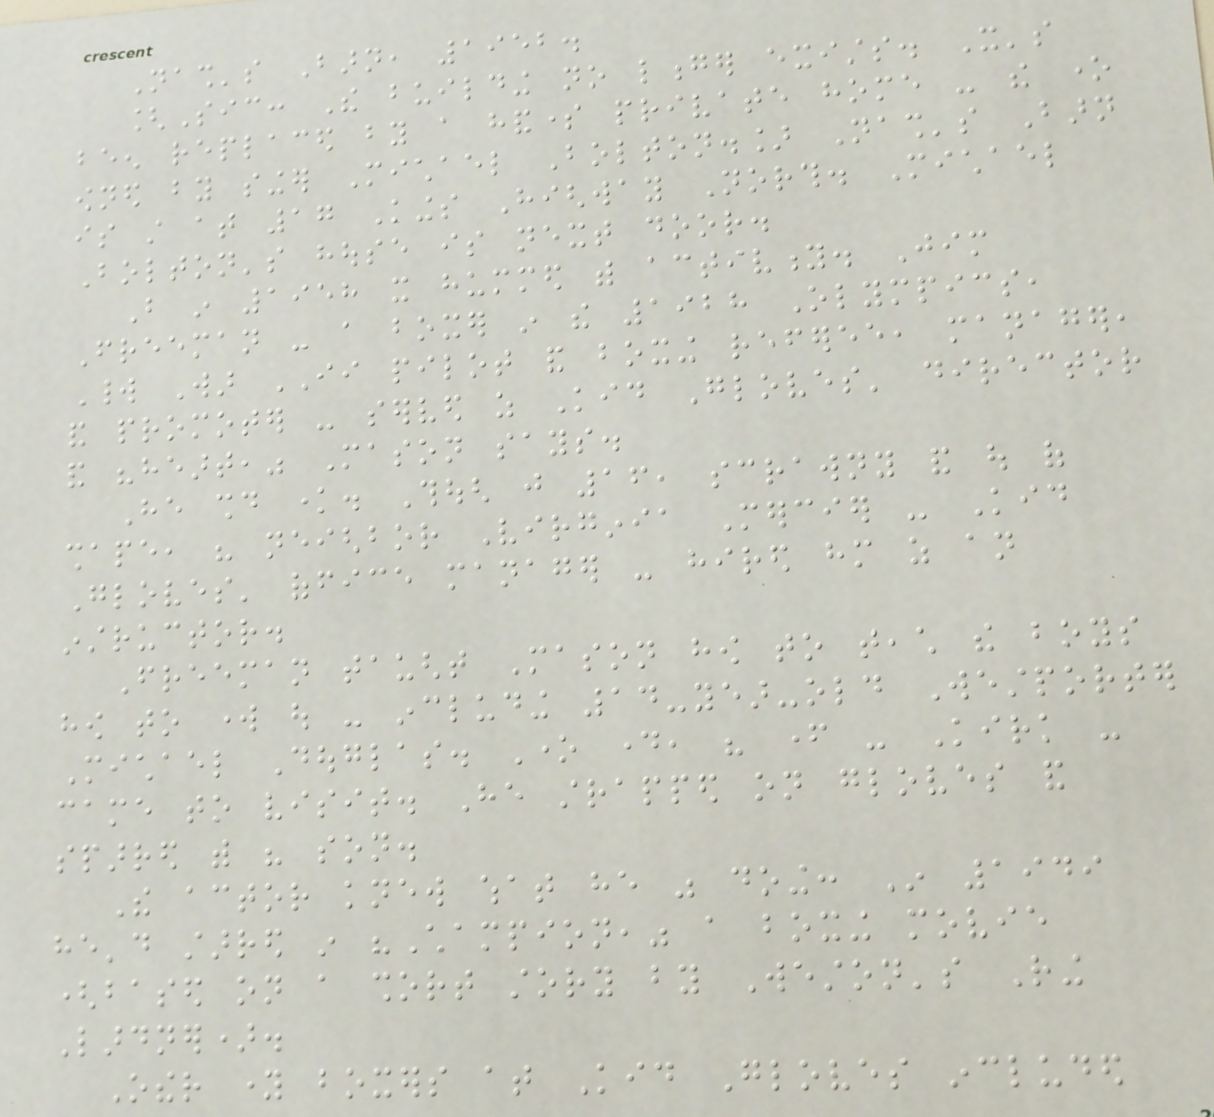Nash's Barn, 1952.
[Sic: The building no longer exists. It's
been replaced by a handsome private home - the one
owned by singer Michael Bolton.] Nash's Barn
is still at 17 Kings Highway North. Michael
Bolton's house is next door.
But in 1958 it hummed with activity. Jim
Freeman - a boxer in the 1928 Olympics,
World War II pilot and boxing referee, manager,
and promoter - served as Kid Gloves' director
and "heart," Mason says.
He should know. Though just 16, scrawny and out of
shape, his neighbor Virginia Mercier - Kid
Gloves' office manager - hired him as an
instructor.
Freeman taught Mason how to teach the boys
how to work out - including 14-year-old Westporter
Michael Douglas. One day, his father - Kirk -
came to visit. He strapped on gloves and
sparred with his son.
The actor knew what he was doing: In 1949
he'd starred in "Champion," a boxing movie
(based on a short story by Weston's Ring
Lardner).
Other young boxers at Kid Gloves included
